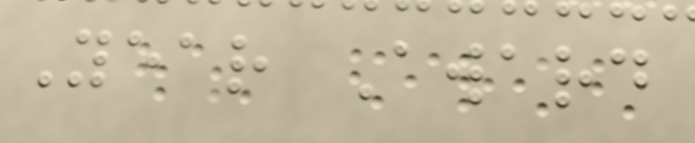Year Award
